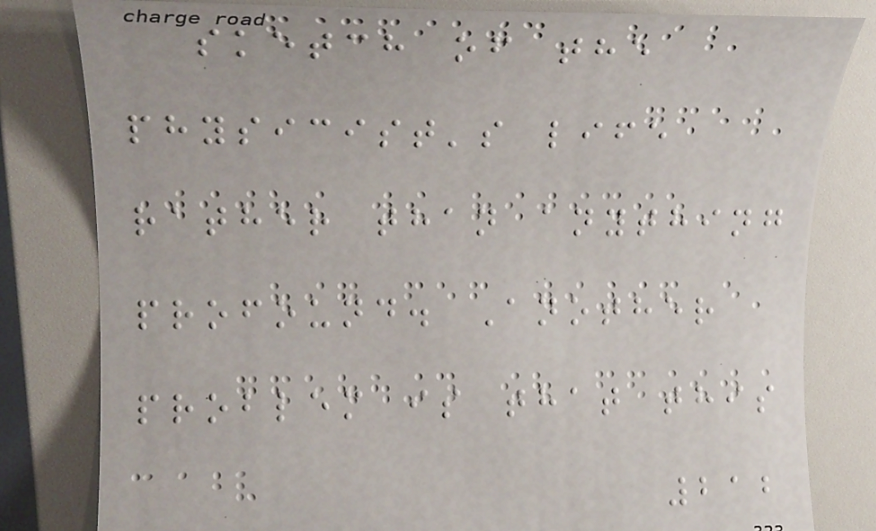sketch of the
physicist's life
rather than anything
profound. Another
problem is that this
212
